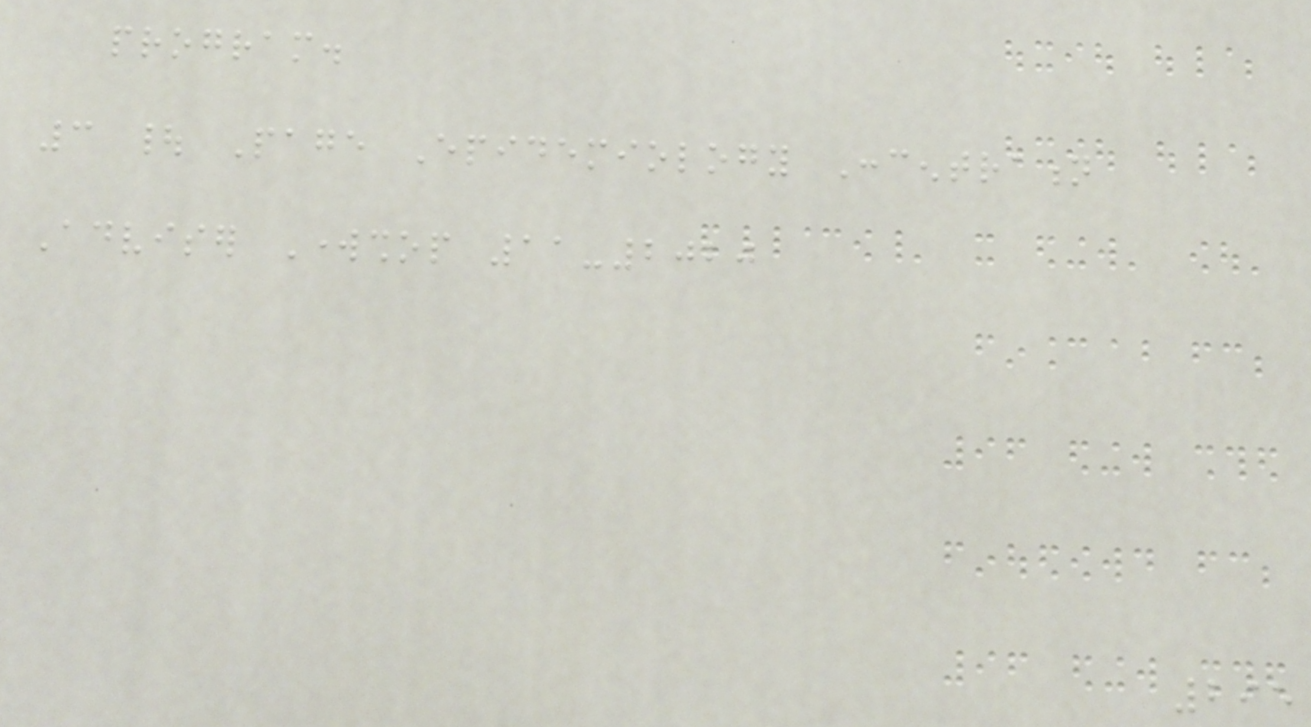program.
3 | Page Epidemiology Concentration
Adviser Workshop 11-2020
295
